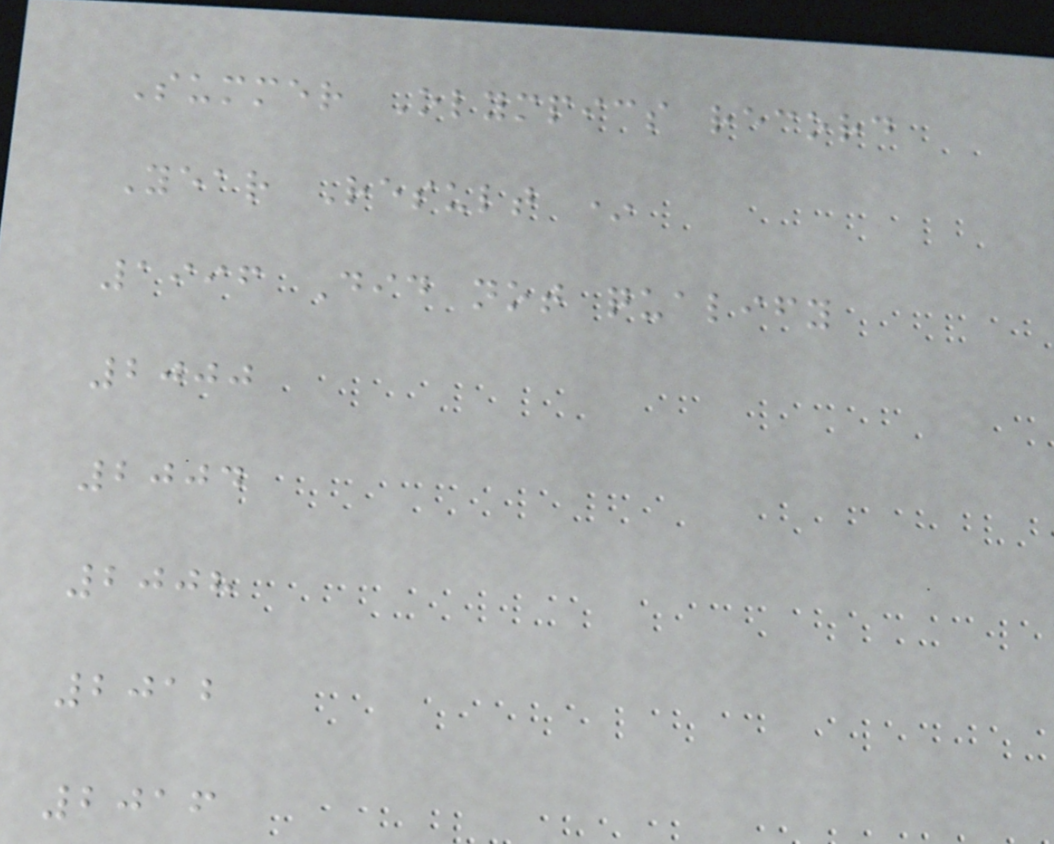Summer Olympics record
Year Result *
1996 Did not qualify
2000
2004
2008
2012
2016
